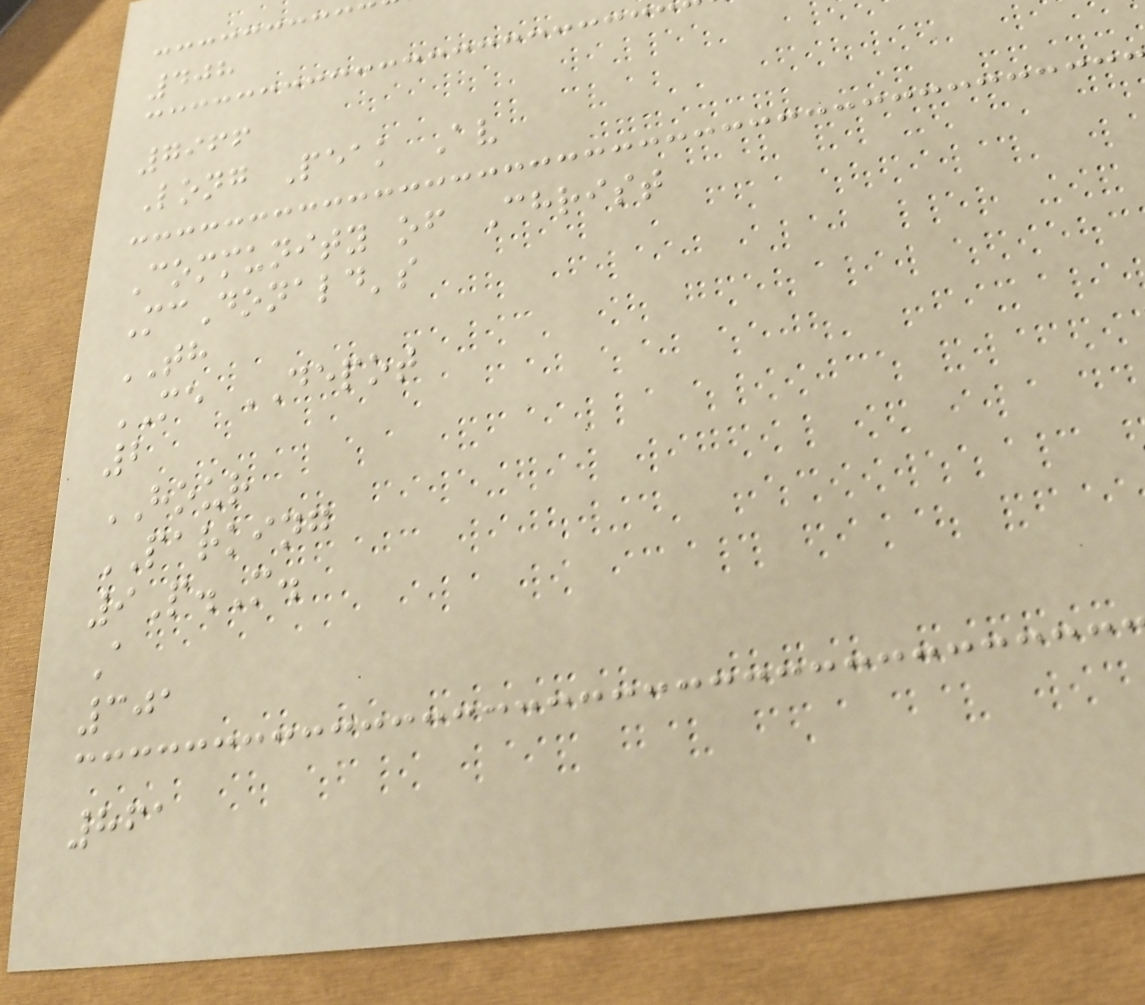408
7966
Long Peak Av
Community of Christ
McDonald's
TH
ME DEPOT
2
HOUR
PARKING
9P.M.
A
301
861
